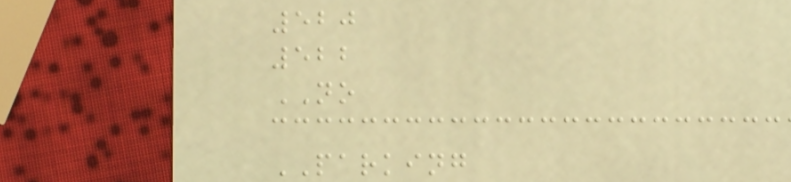520
522
NO
PARKING
